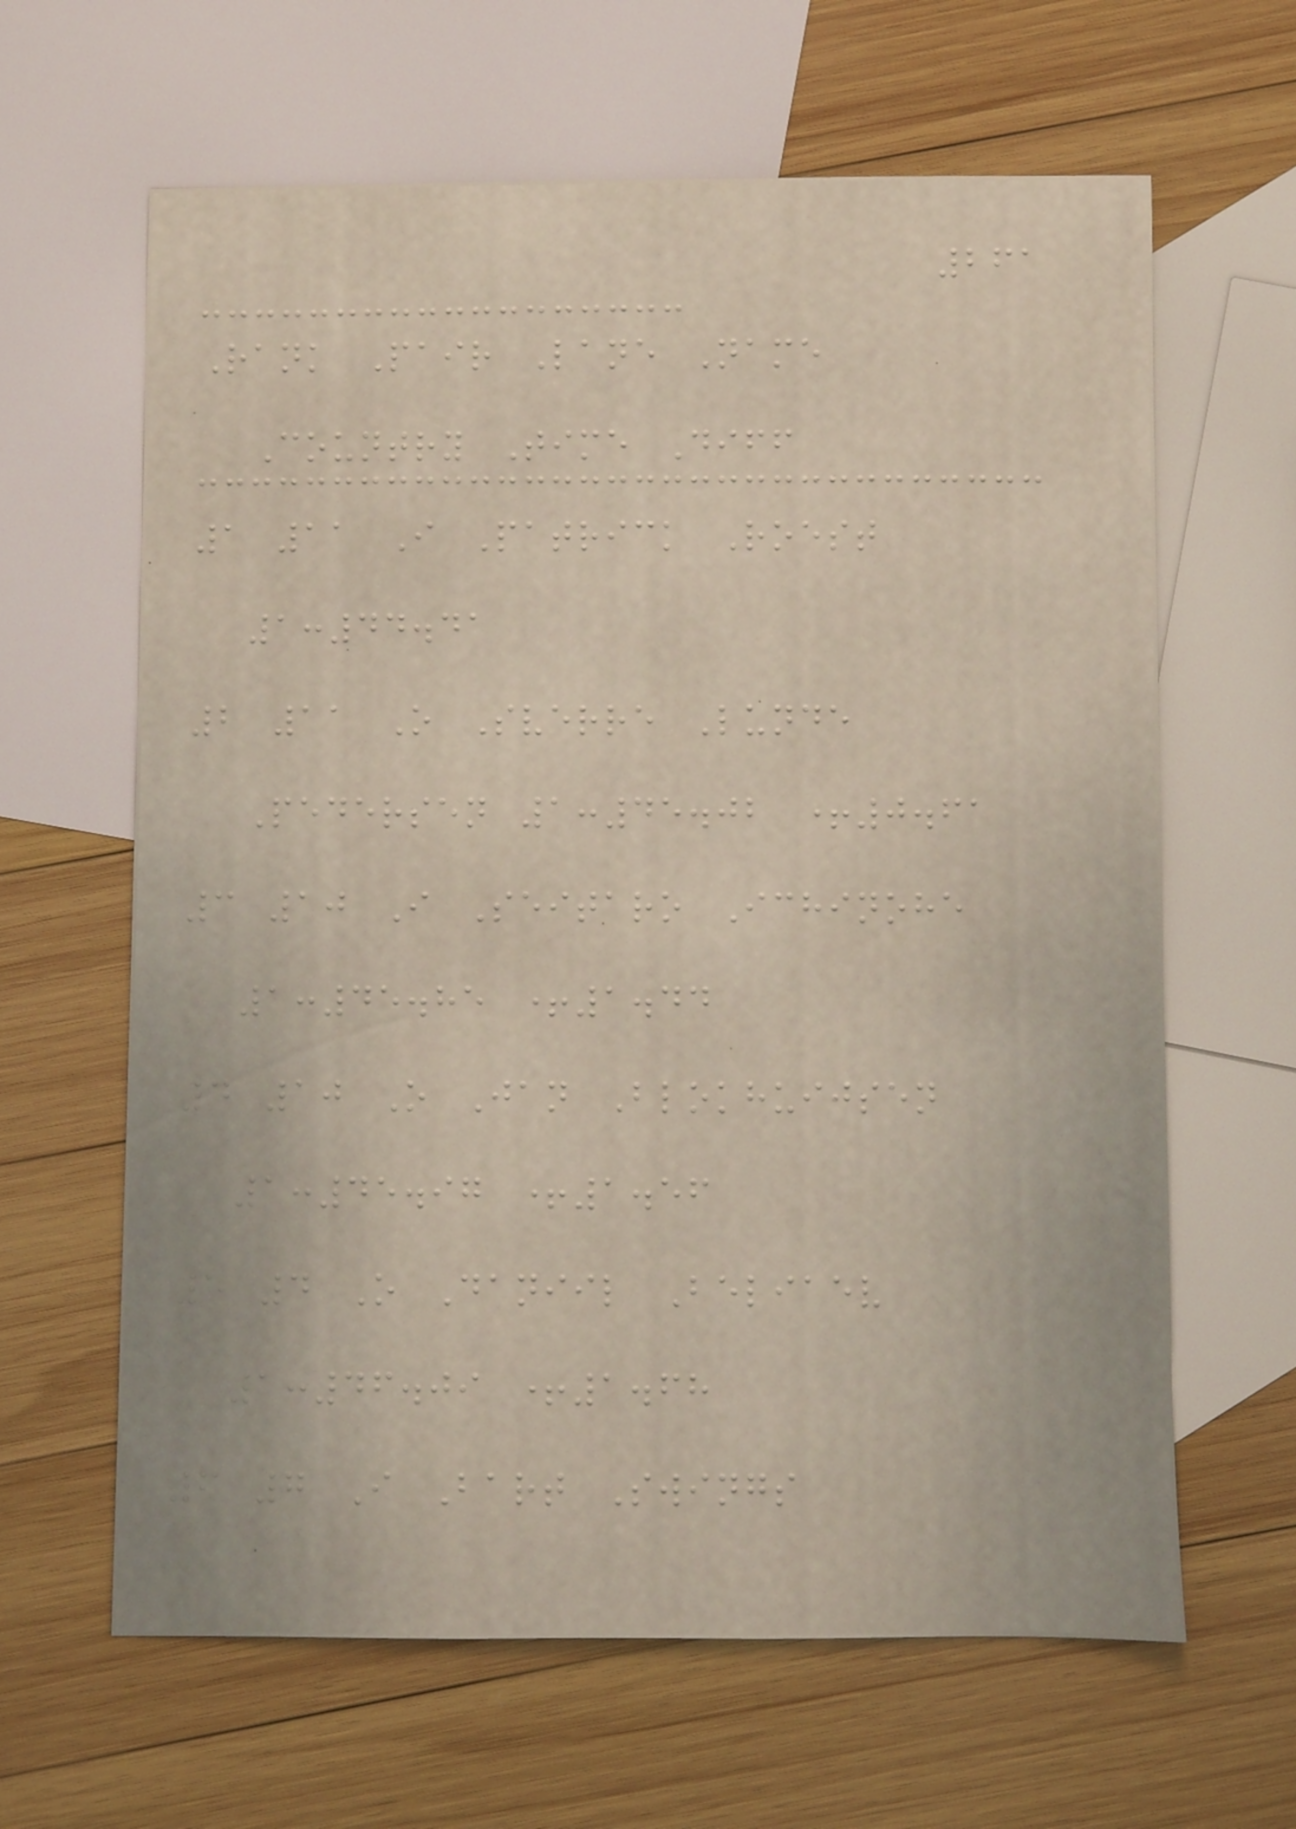261
Rank Pair Lane Name
Country Time Diff
1 11 I Patrick Roest
1:44.41
2 11 O Sverre Lunde
Pedersen 1:45.02 +0.61
3 10 I Seitaro Ichinohe
1:45.85 +1.44
4 10 O Jan Blokhuijsen
1:45.97 +1.56
5 4 O Daniil Beliaev
1:46.09 +1.68
6 7 I Bart Swings
